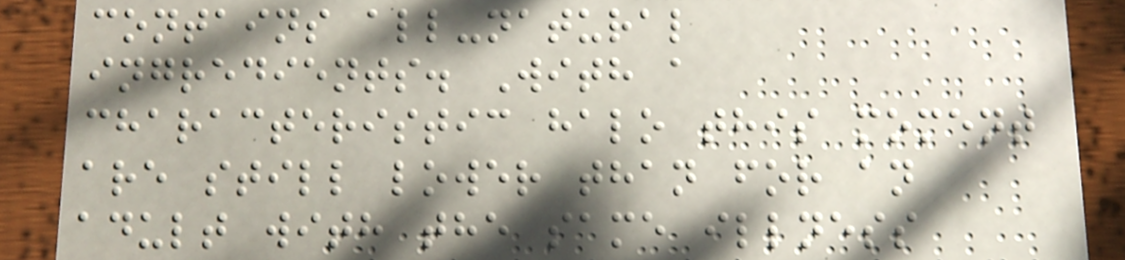contains all-natural
ingredients. With a
characteristic halo this moment
are still lower than for an
adult with the same illness
